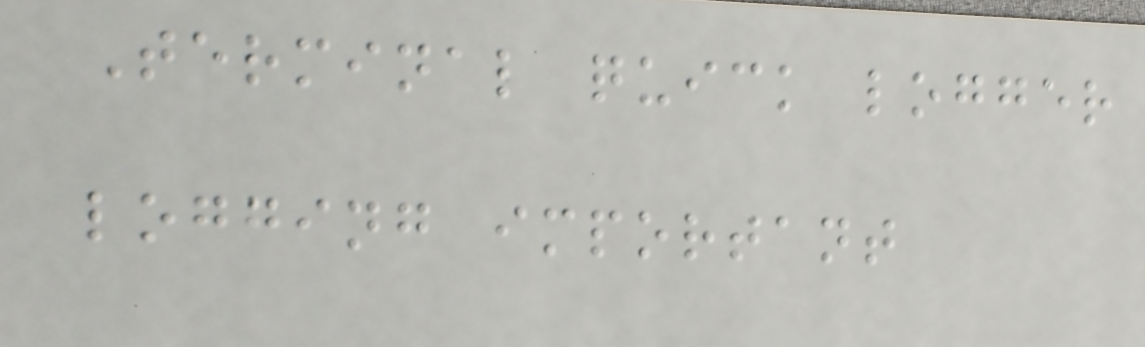Terminal quick logger
logging important
